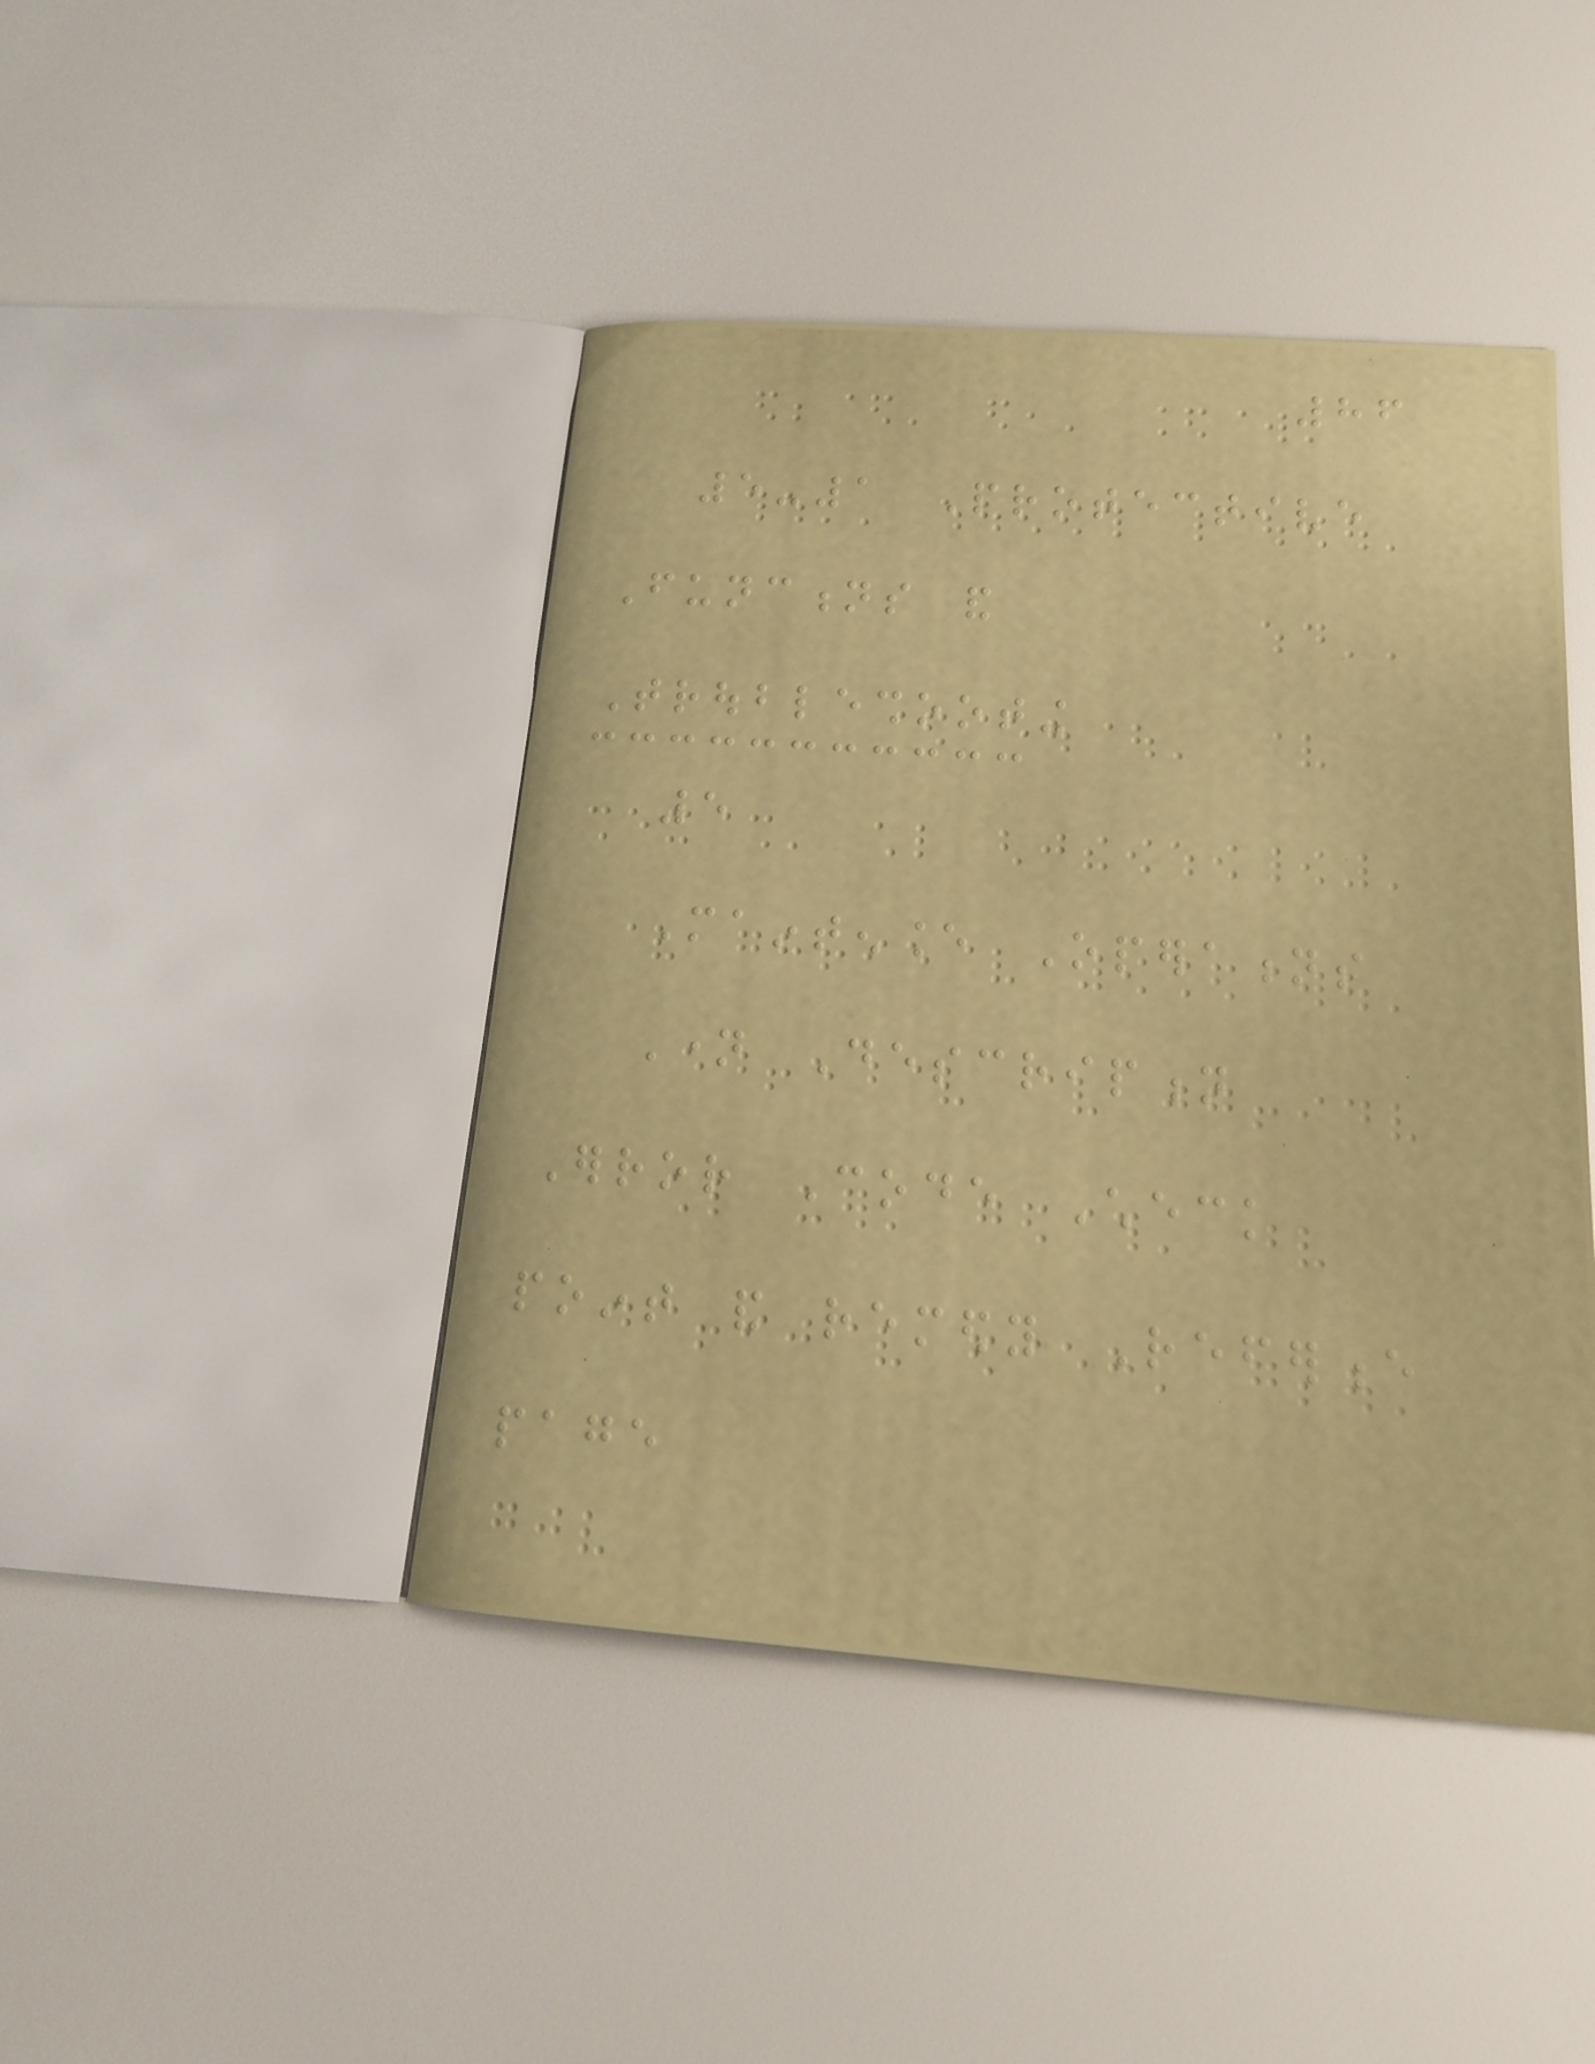86
5-1 Protective
Functions and
Troubleshooting
5
Maintenance Operations
Name Description
Error Code Check
point and remedy Reference
page
